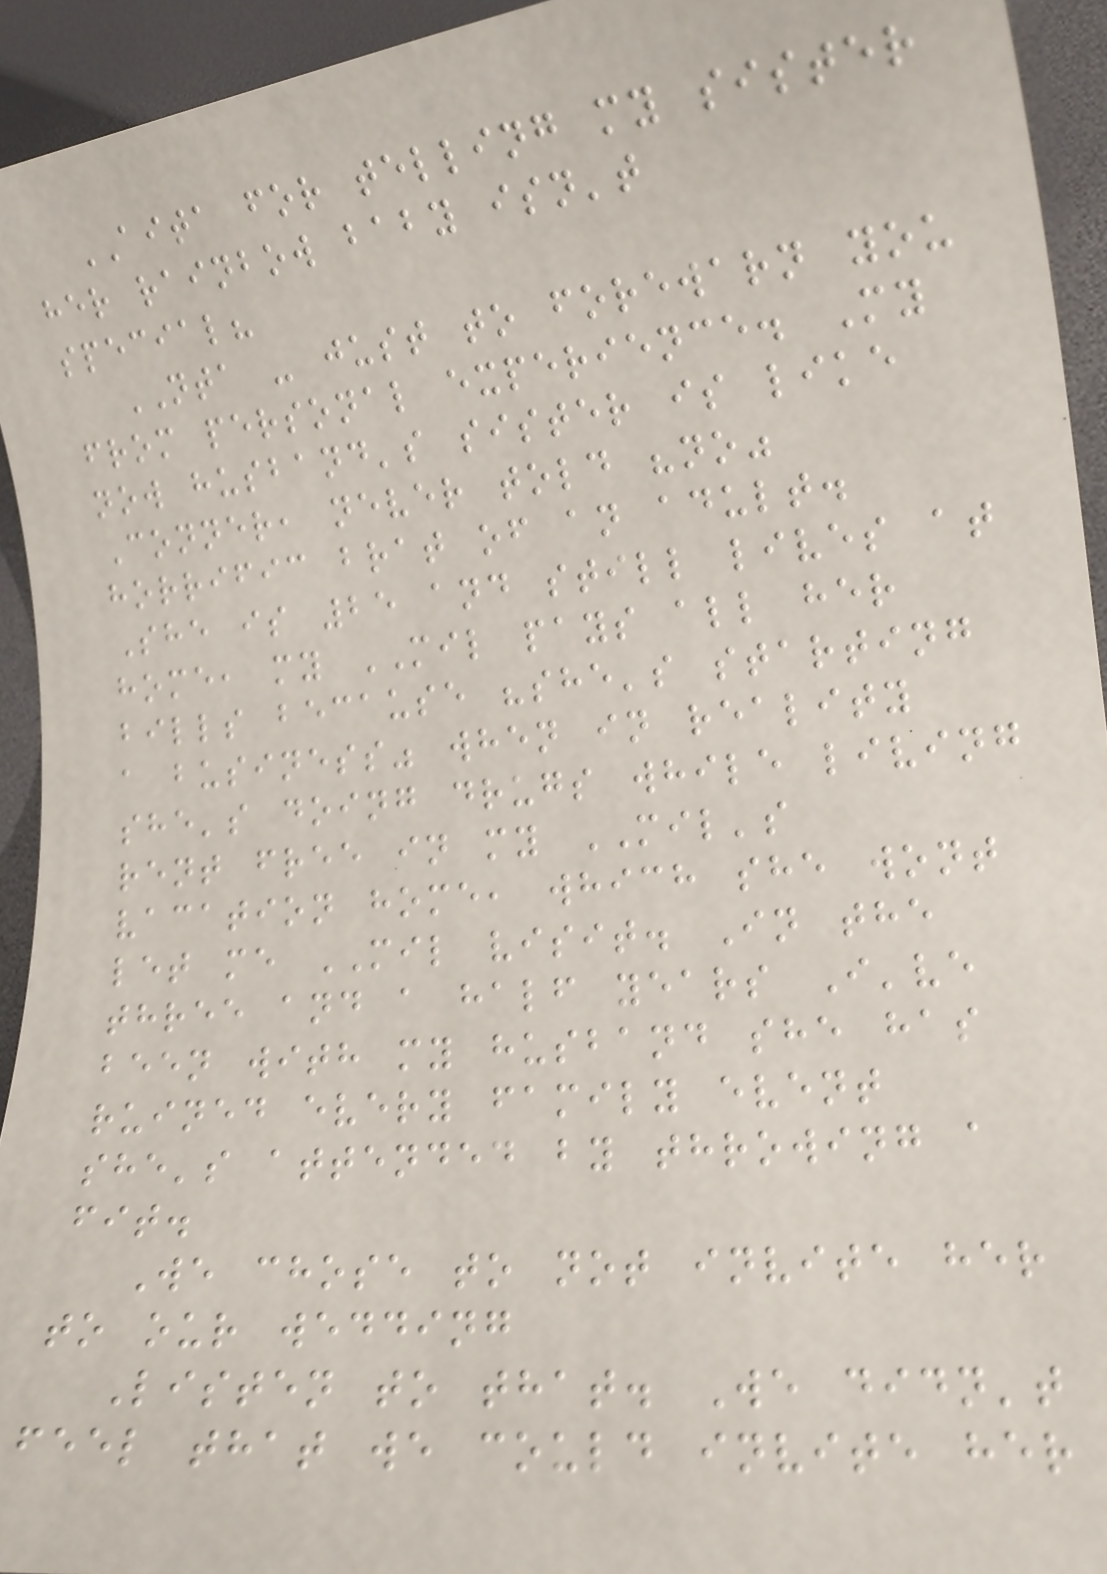AITA for telling my sister
her rainbow baby isn't
special?
NTA - just to forewarn you
from personal experience. My
now husband's sister is like
Conner, never told "no"
horrific brat of an adult.
She is 25 and still lives at
home, my MIL pays all her
bills because "she's starting
a business" when in reality
she's doing drugs while living
rent free in my MIL's
vacation home, which she wont
let me MIL visit. In the
three and a half years I've
been with my husband she has
ruined every family event
she's attended by throwing a
fit.
We chose to not invite her
to our wedding
Listen to that. We didn't
feel that we could invite her
